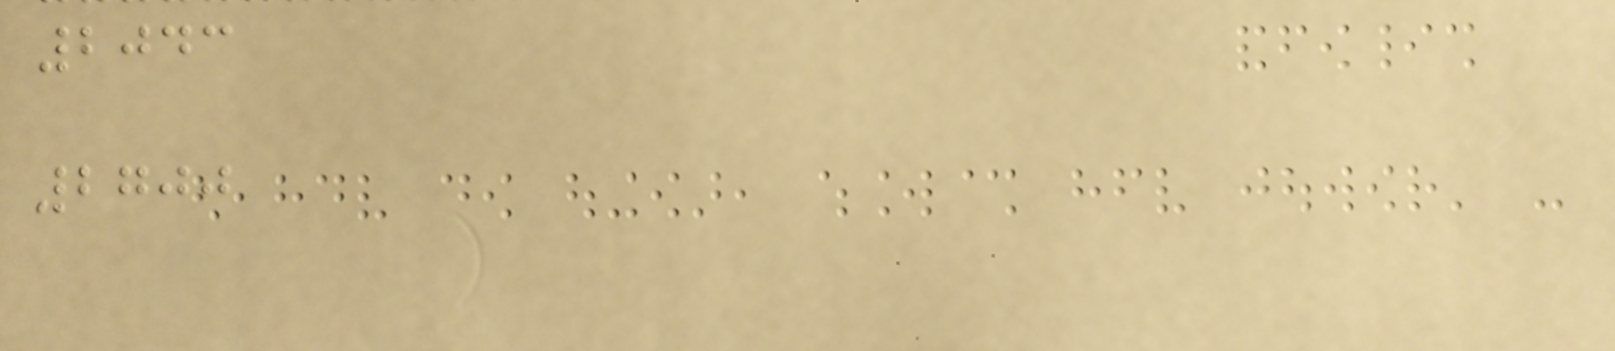2043
2700
